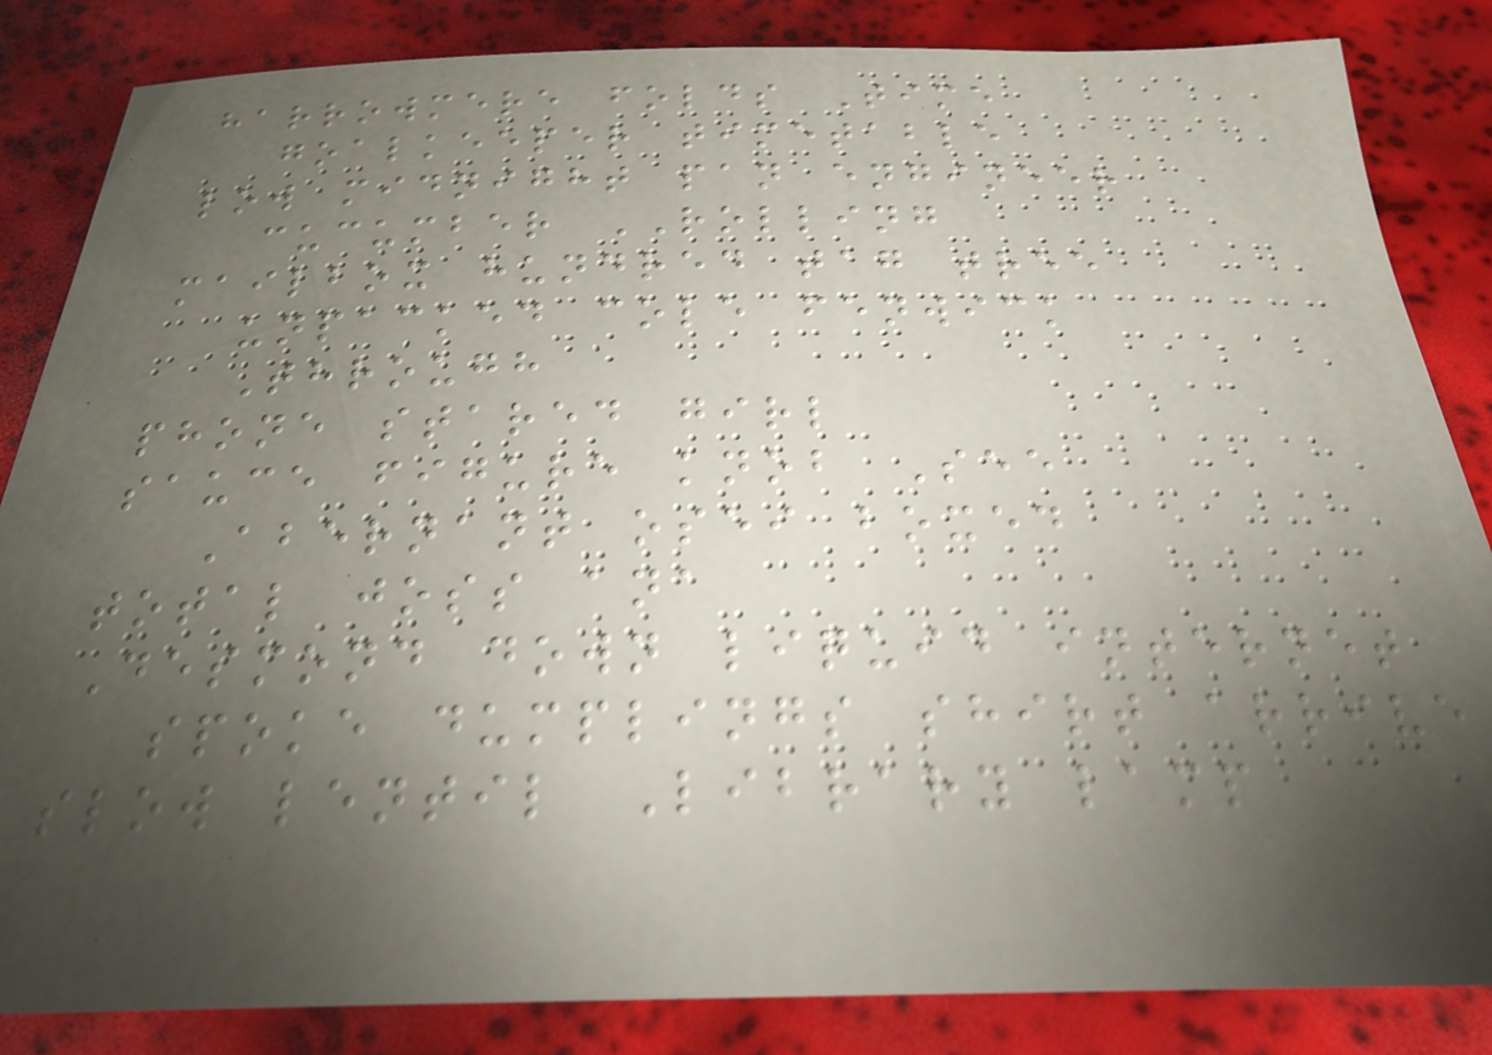harrowmere folds Time
goalkeeper timetable
low midnight pan engineer
cucumber ROLLING
mailbox hundred tag tree
unpacked cole fenwick
Through
phone stared girl
sauce figure knob See
Abernant osei boxed
total joss ana
Desmond down liquid internet
spoke dumplings shirt arrive
slow lentil Library lamp
